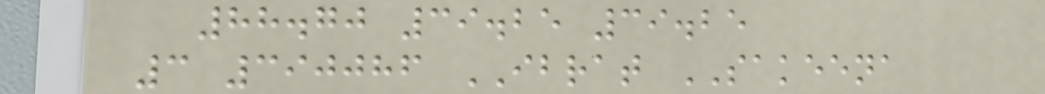88.70 39.25 39.25
3 390086 IBRAT SAKEENA
